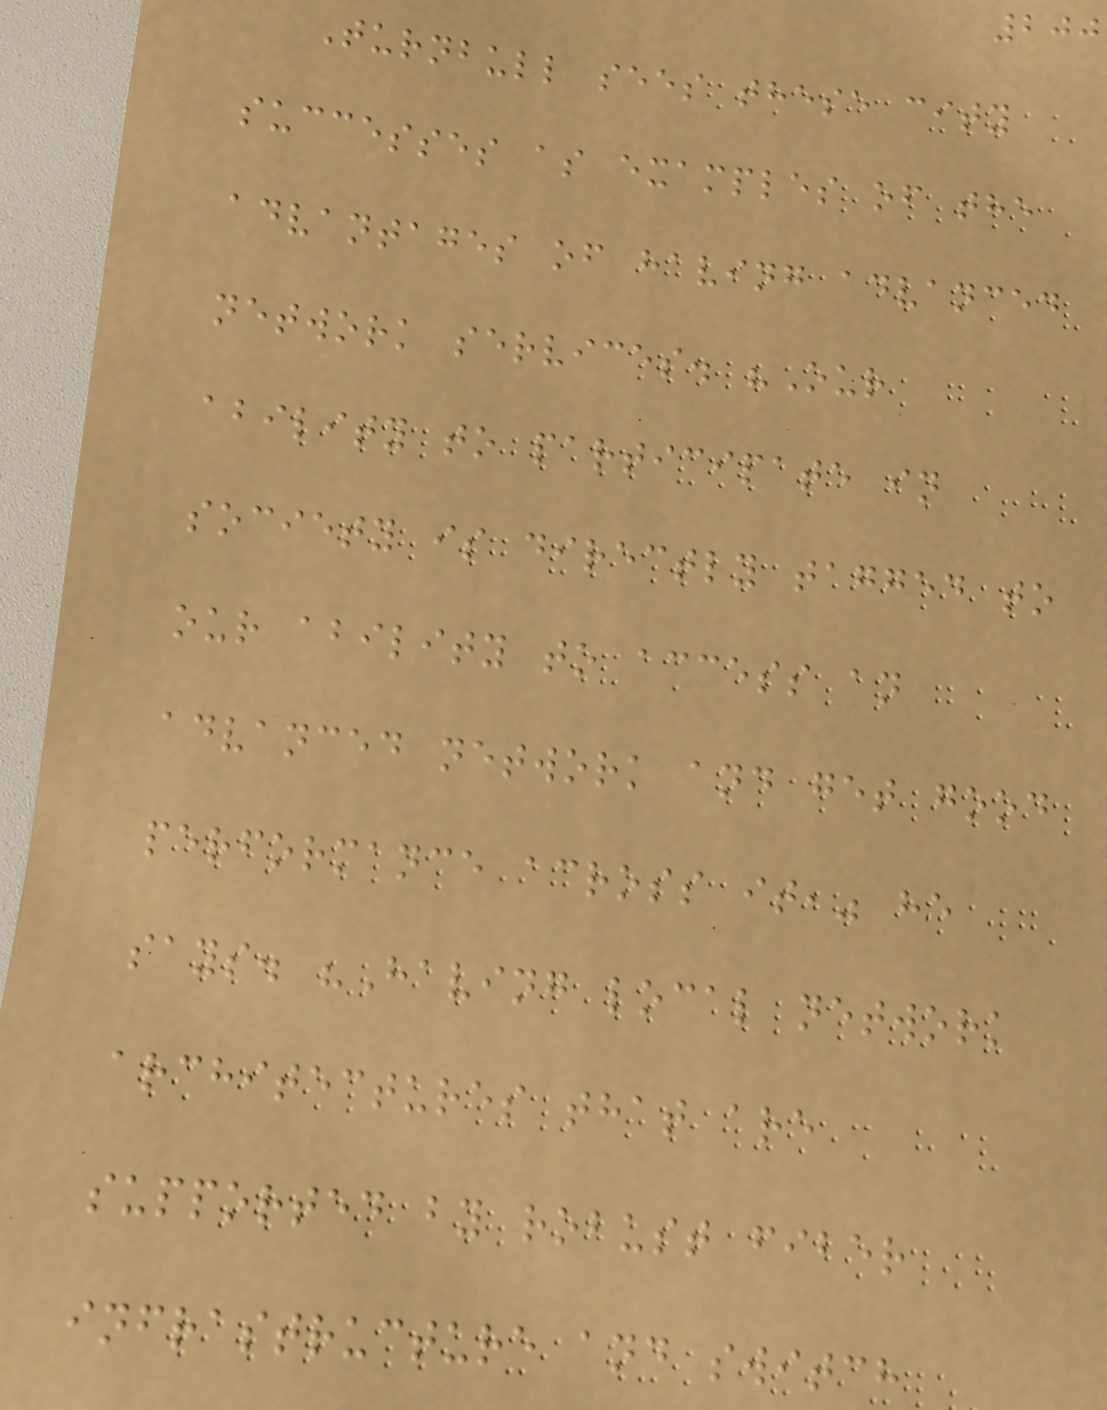200
Turnbull sees these city
successes as examples of the
advantages of having advanced
network services. "Our
ability to participate in
society is directly tagged to
our ability to access an
advanced network and get good
performance across it," he
says. "Having local network
architectures that are
supported by robust fiber
infrastructure and switch
